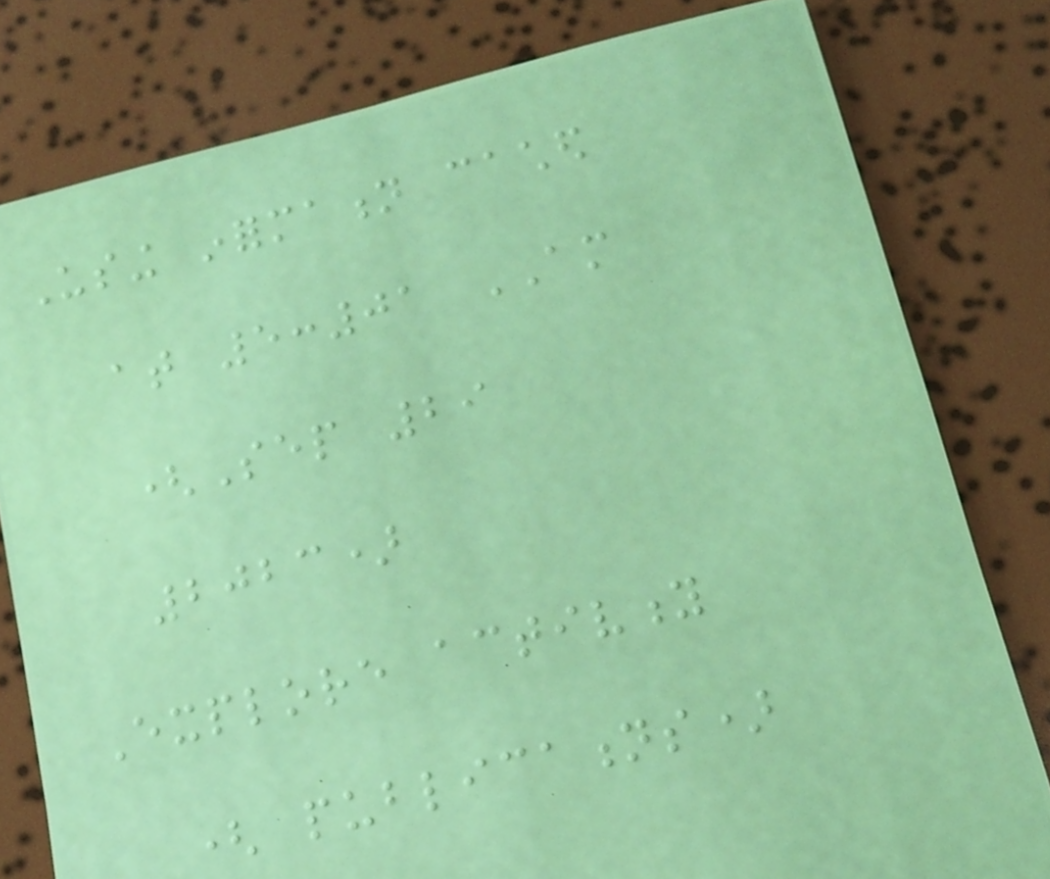Using information cached
at 5:01 AM
(Sep 29
2023)
Explore activity
( publications)
